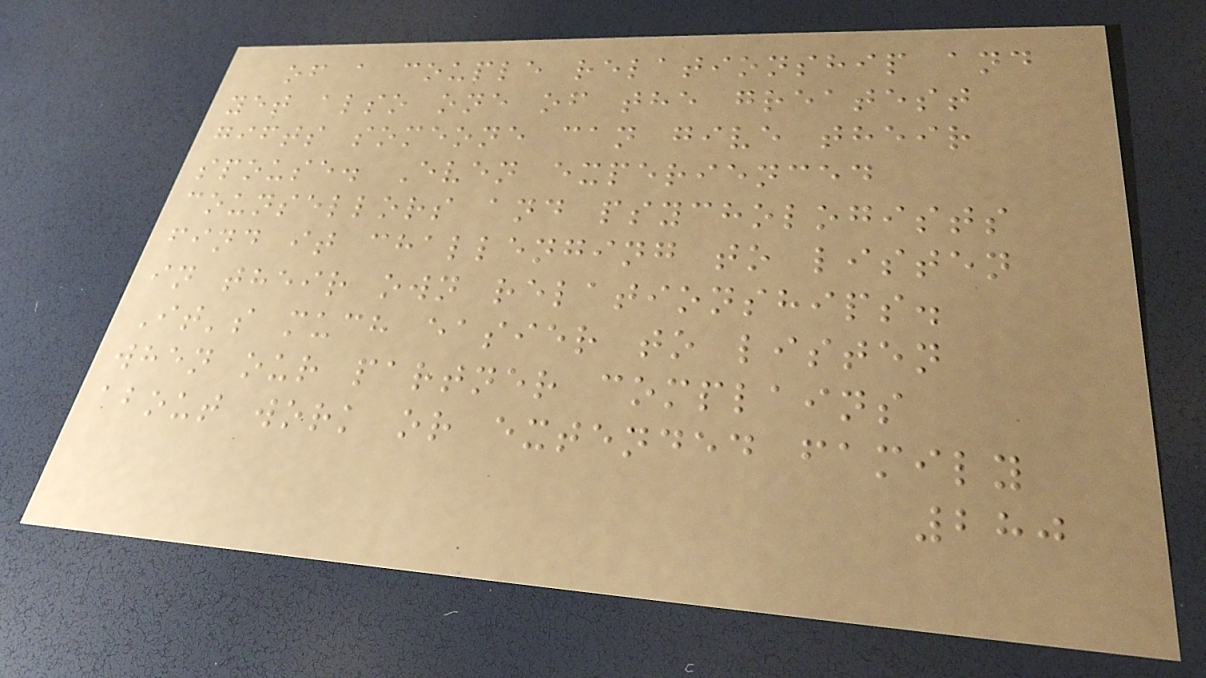of a couple relationship and
yet also one of the greatest
gifts someone can give their
spouse. Even experienced
counsellors and psychologists
find it challenging to listen
in their own relationships.
It's much easier to listen
when our partner complains
about work or extended family
280
